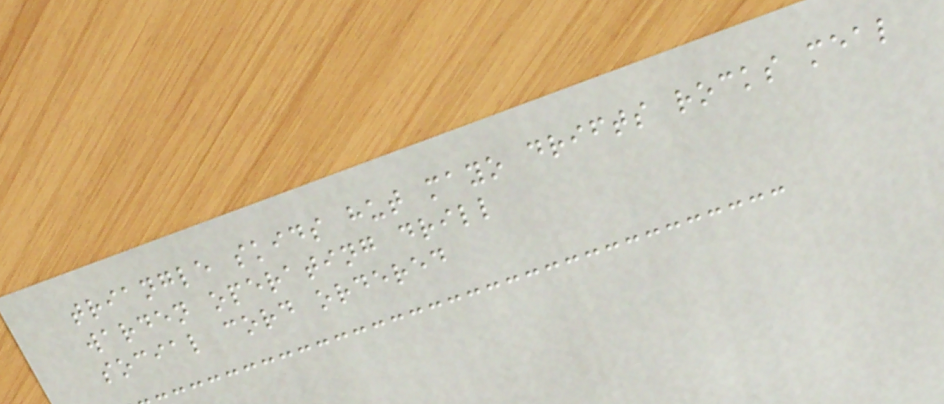triangle skids hut mayo drifts rocks meal
warden operating drill
social cord ordered
